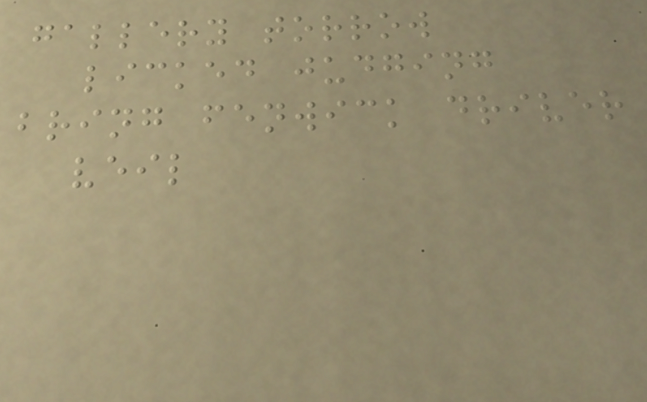gallery torrow
licked judging
bring fenwick driver
veil
